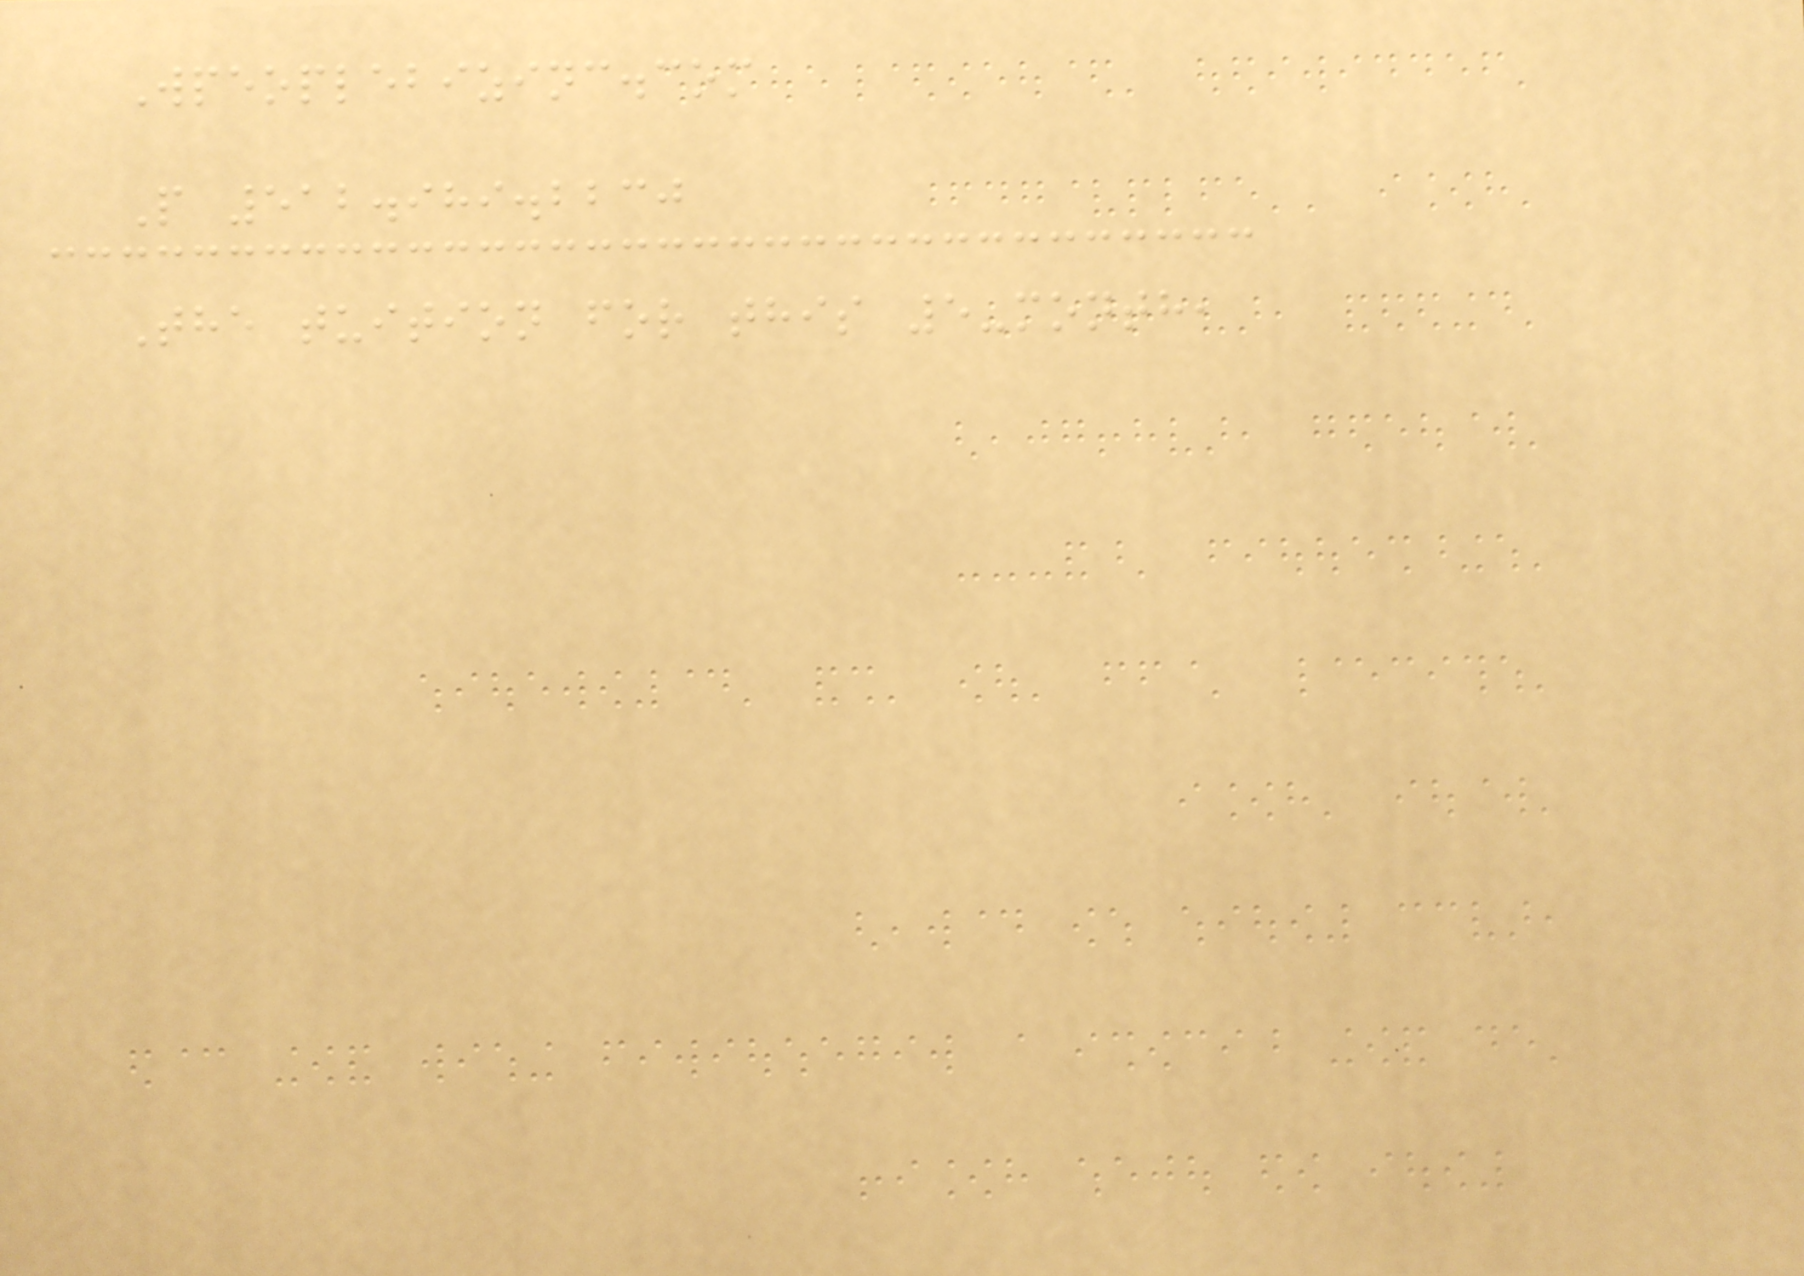Wpeoplebizinc.com
P 512.989.2230
The tuition for this 5-month,
